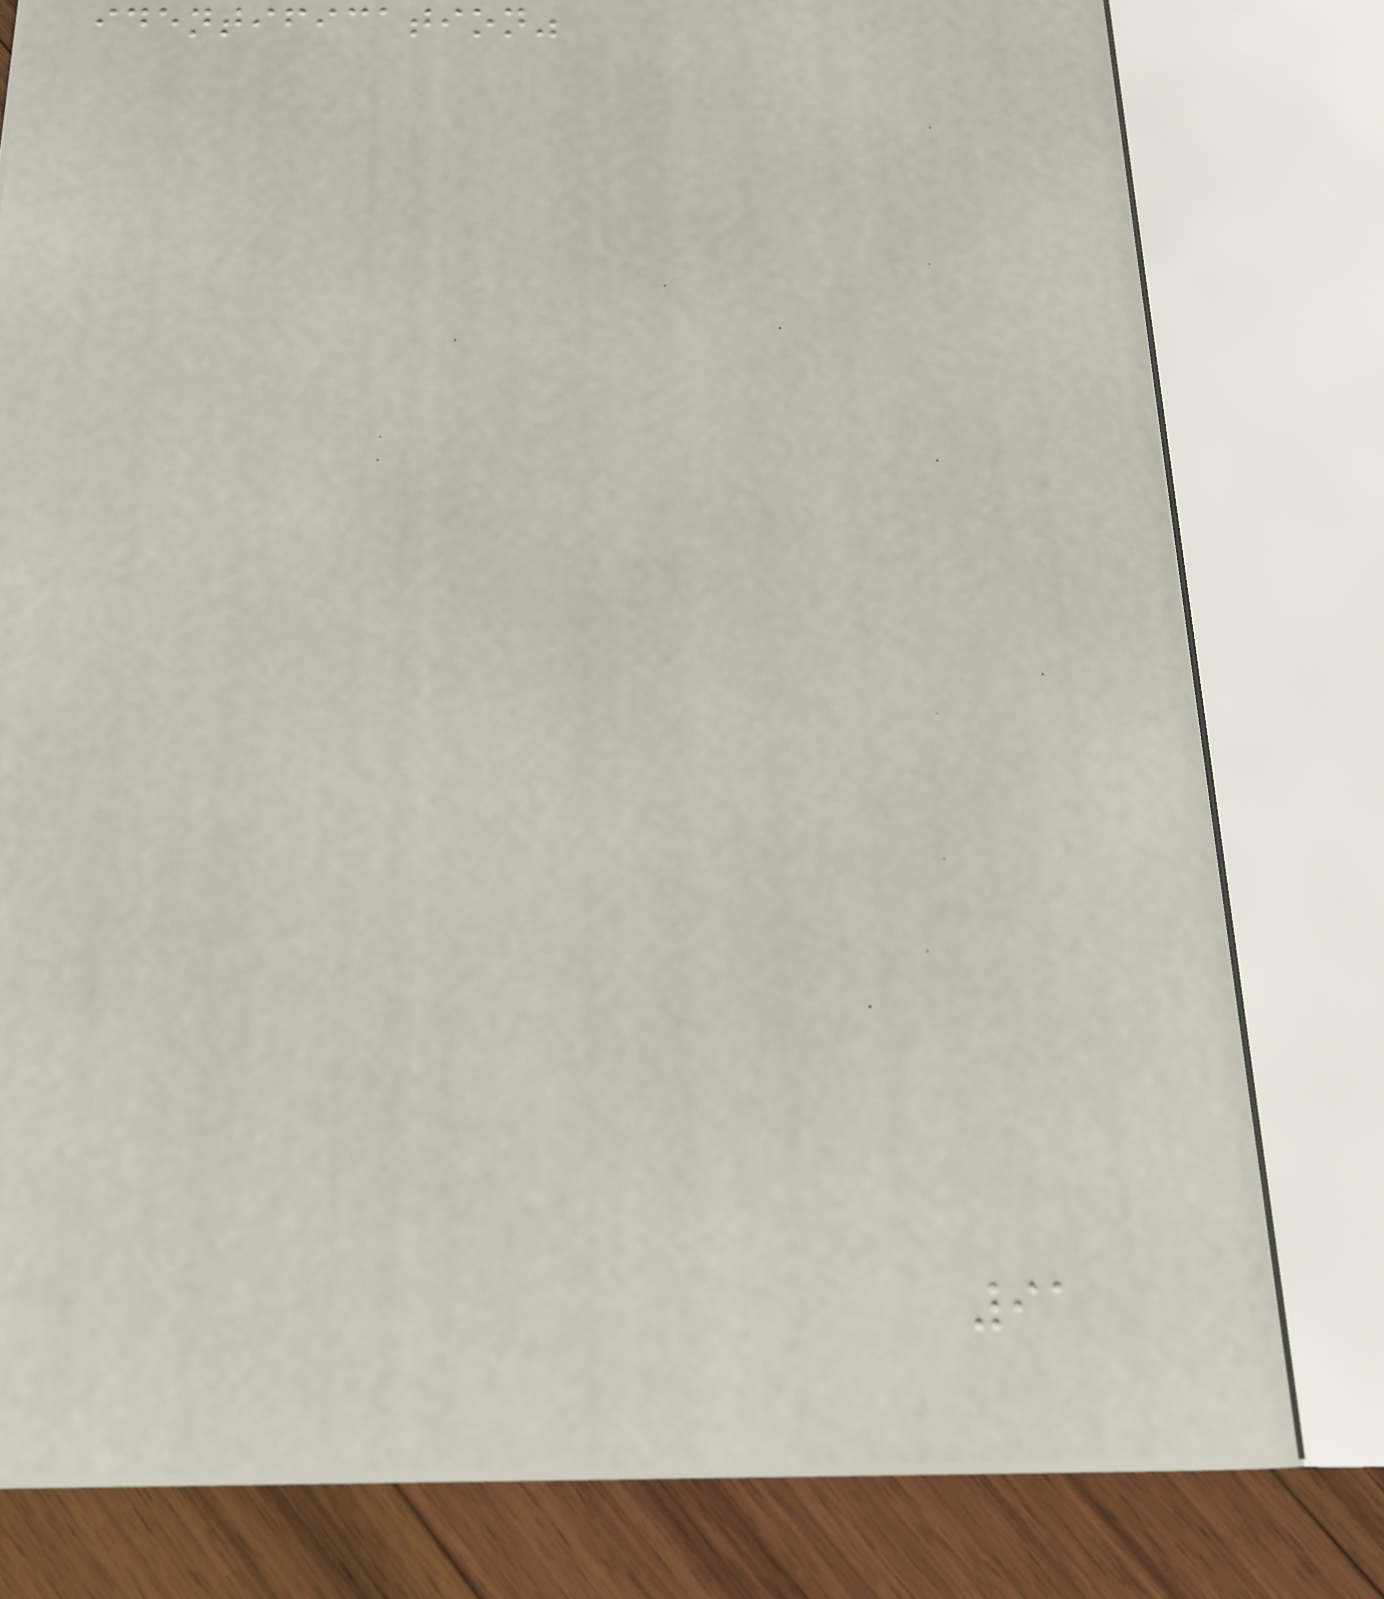identification"
91
